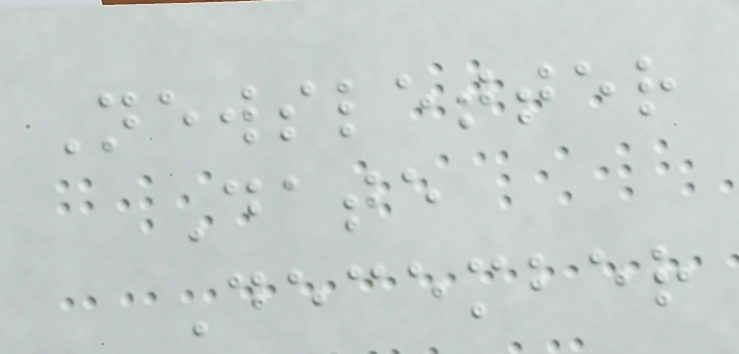Newsletter
Date
December
